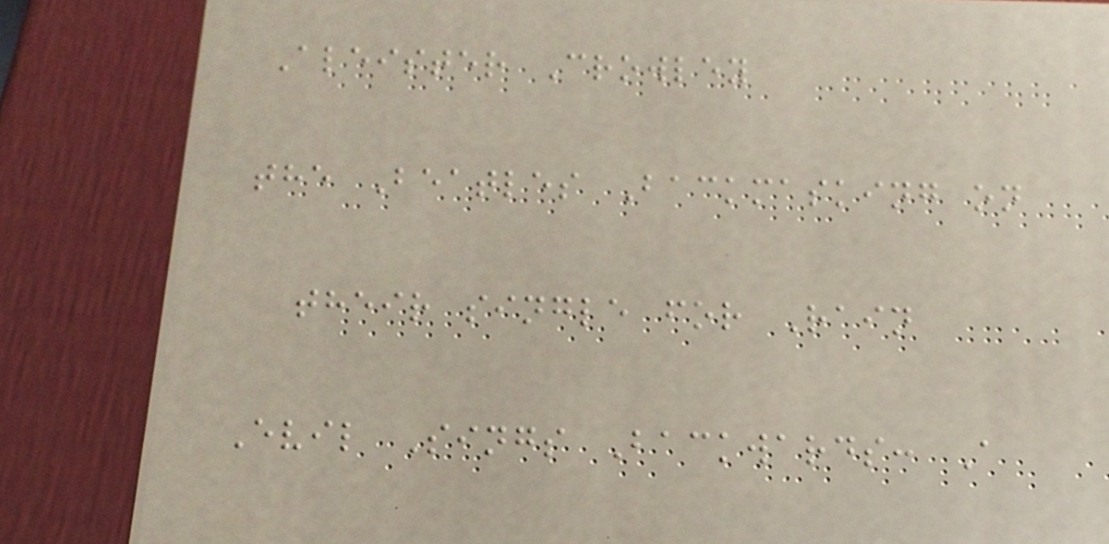Aleister Crowley
the Beatles Backmasking on
their single for Rain
Evil Sings Backwards: A
